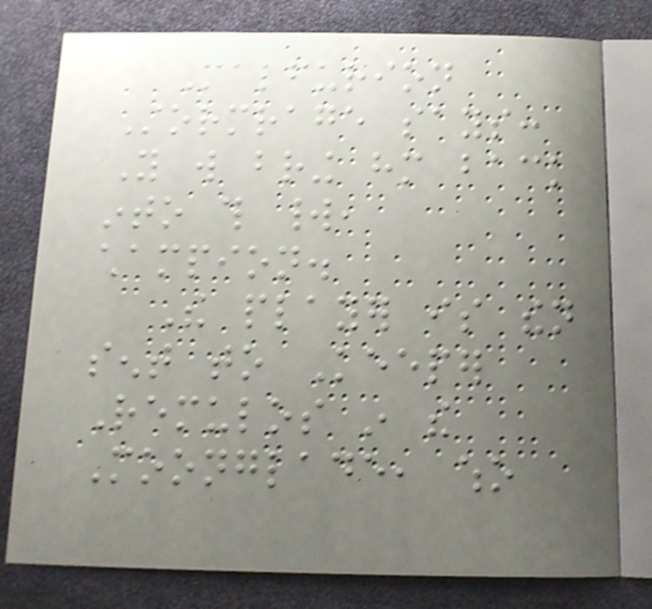Malfurion
Stormrage says:
You will bring him back
into this world,
champion.
The player is then
sent to Keeper
Remulos in the
Moonglade, who
